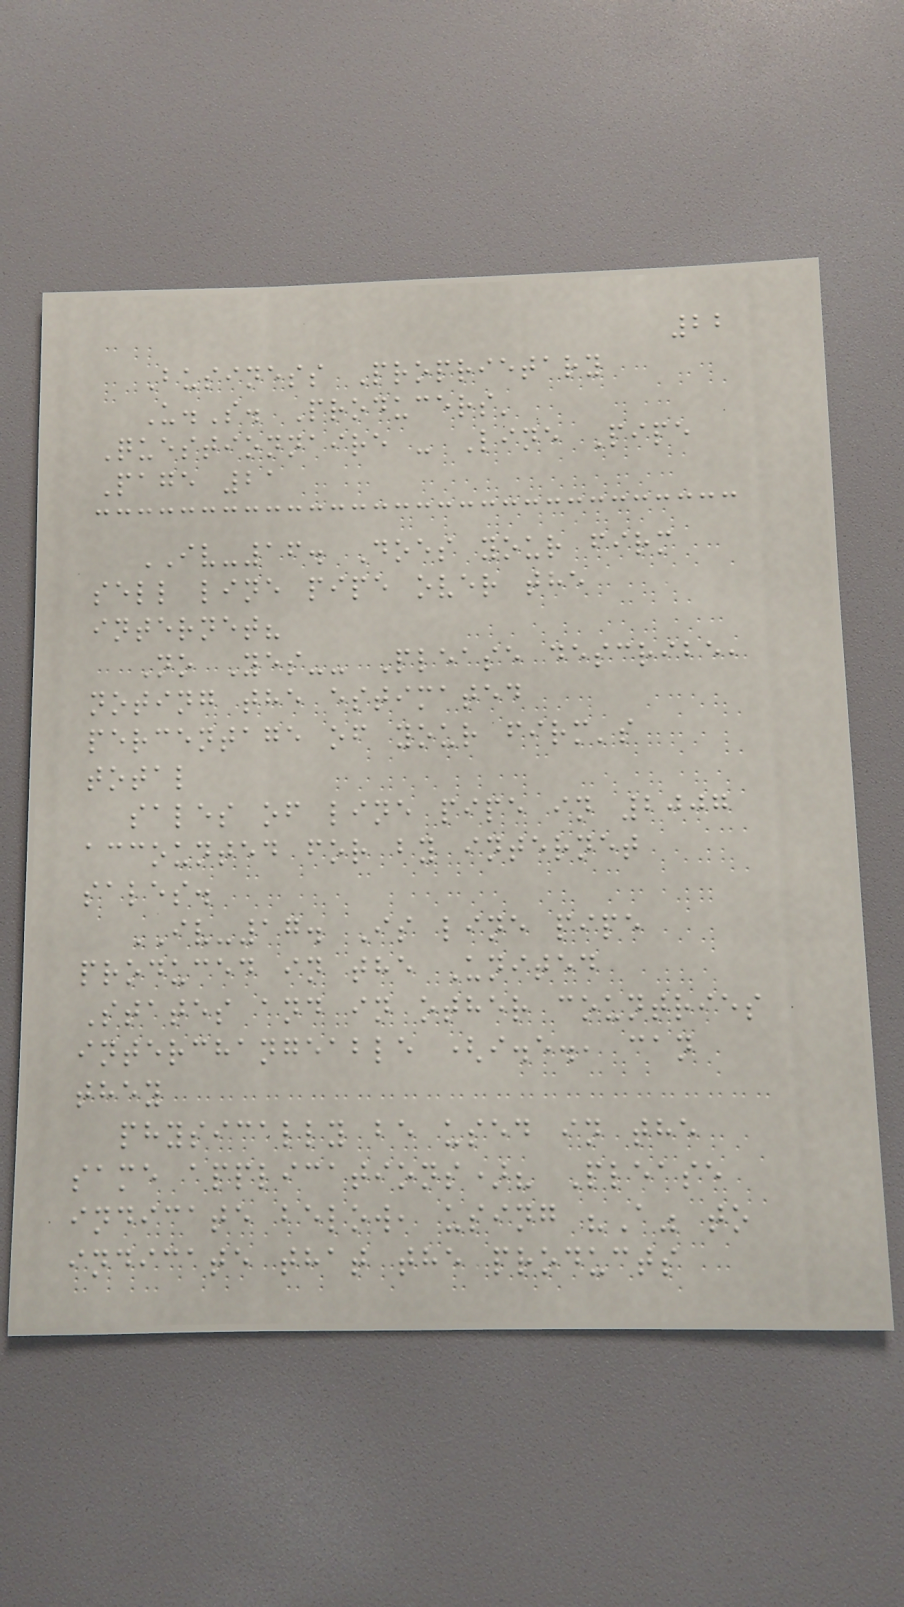22
Business Proprietary
U.S. Producers'
Questionnaire - Line Pipe
Page 21
IV-16. Does your firm
sell line pipe over the
internet?
No Yes-- Please describe,
noting the estimated
percentage of your firm's
total
sales of line pipe in 2007
accounted for by internet
sales.
IV-17. Is line pipe
produced in the United
States and in other countries
interchangeable (i.e., can
they
physically be used in the
same applications)? Please
indicate below, using "A" to
indicate that the products
